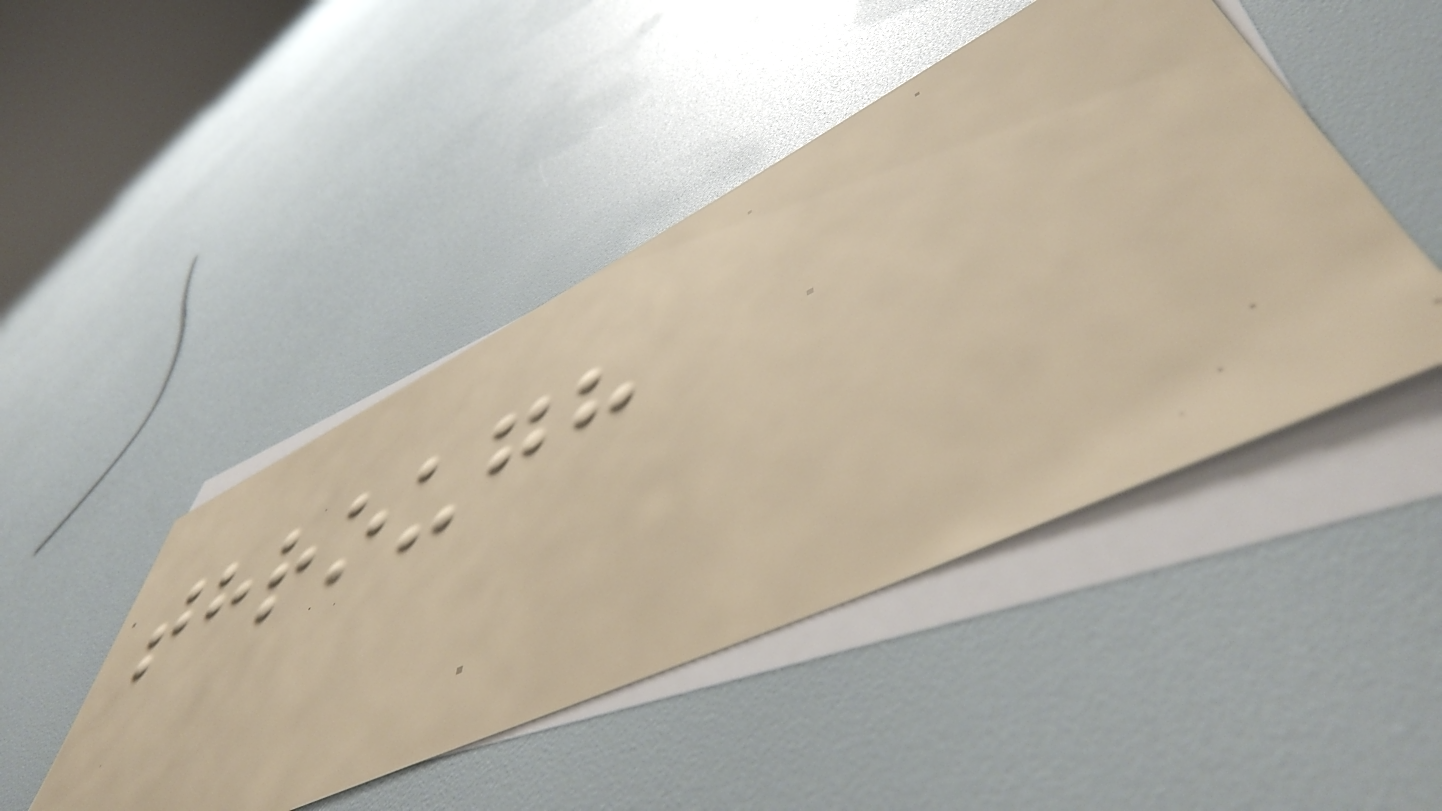through
